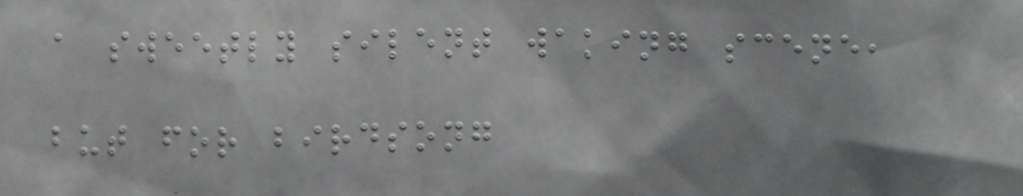a sweetly silent waking scene,
but for birdsong
